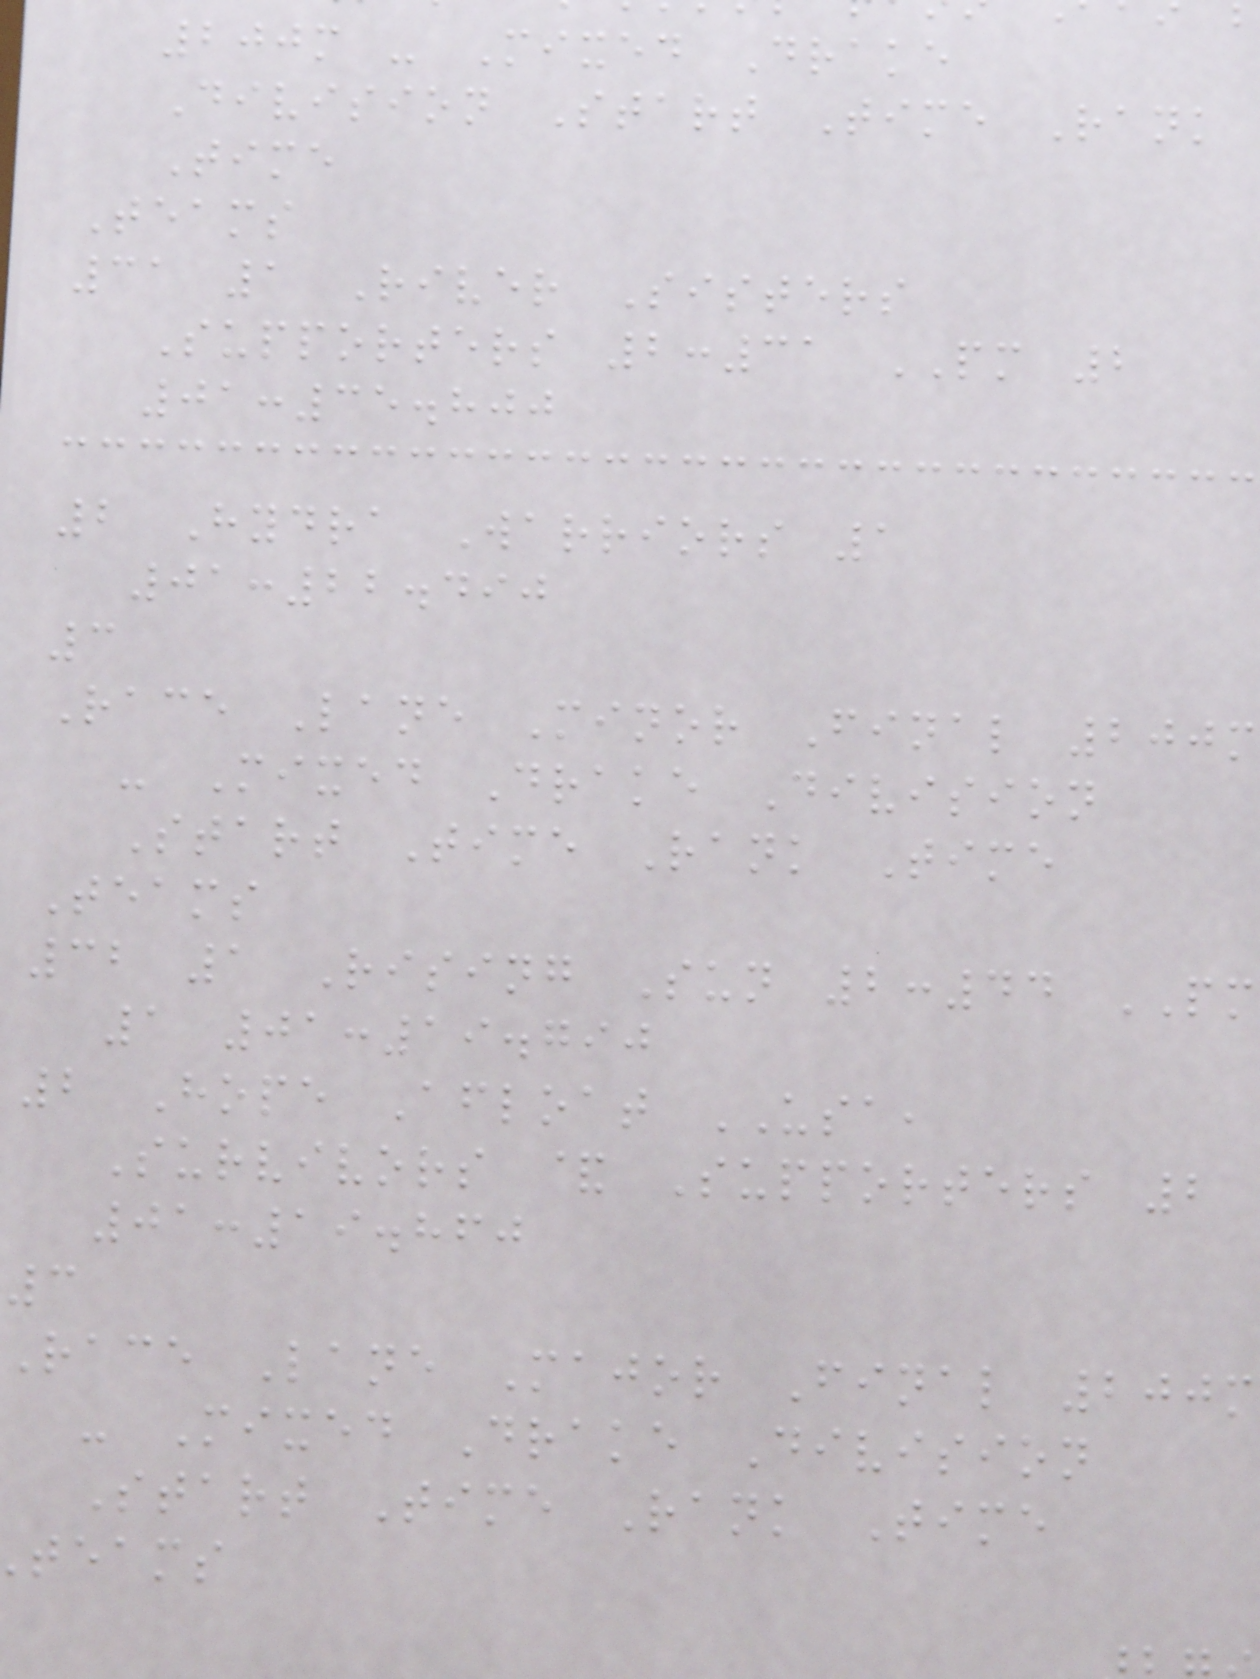200m - Mixed Drake
Division Start Time Rank
Time
Teams
31 1 River Sisters
Supporters 2:31 PM 2
01:35.800
2 Hydra Warriors 1
01:22.490
3
Race Lane Minor Final 200m
- Mixed Drake Division
Start Time Rank Time
Teams
32 1 Rising Sun 2:44 PM
1 01:19.790
2 Hope Afloat USA,
Survivors & Supporters 2
01:19.860
3
Race Lane Major Final 200m
- Mixed Drake Division
Start Time Rank Time
teams
